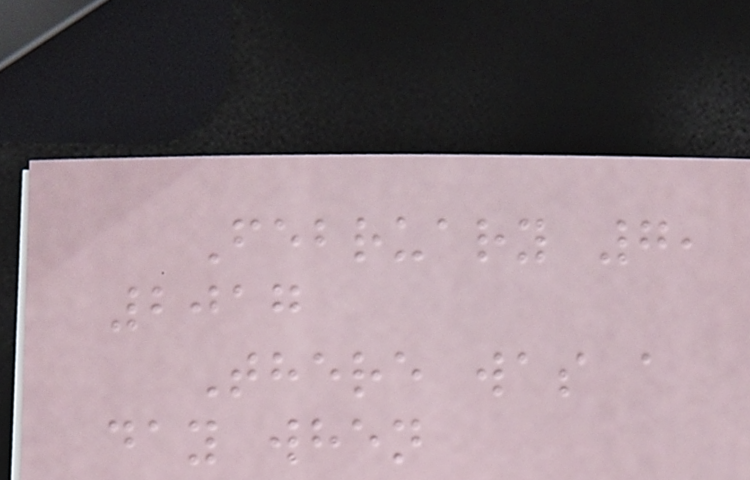February 7,
2017
There was a
day when
